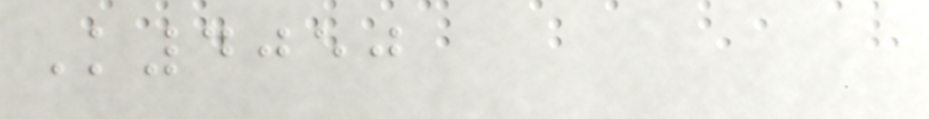K4050
